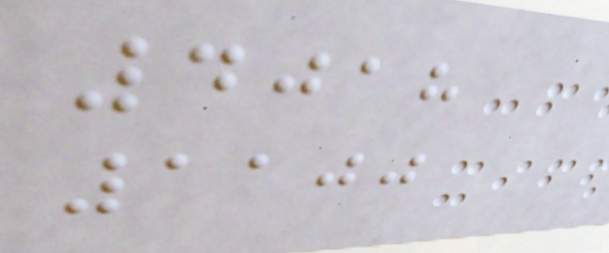4018
1100
